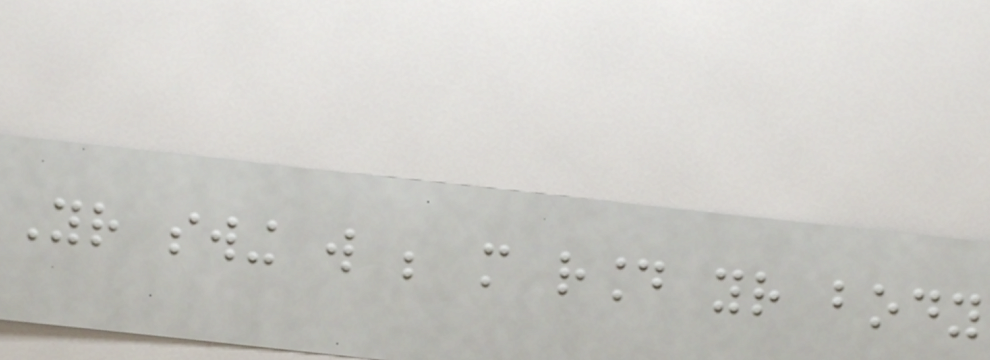Your swing will be more round your body
